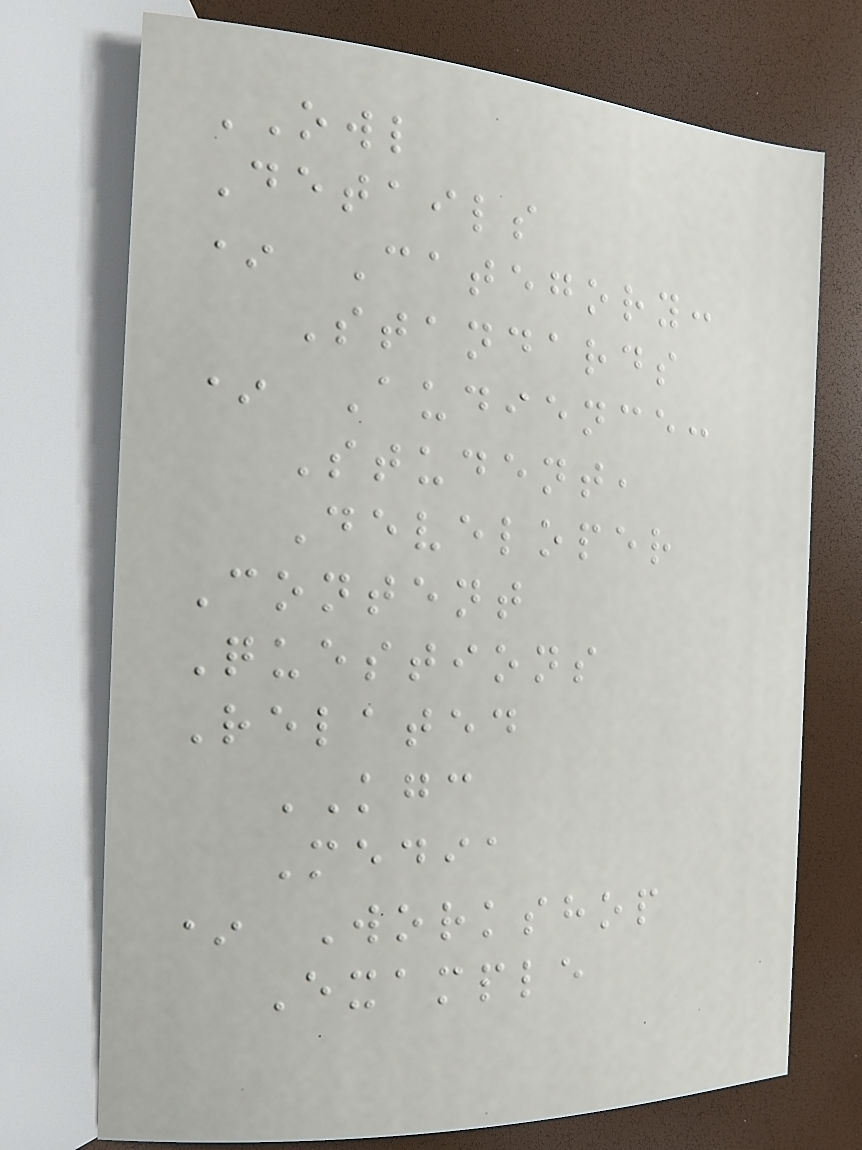OWL
Details
* Category:
Standards
* Audience:
Student,
Developer
Content
Questions
Related
KGC
Media
* Workshop
Example
